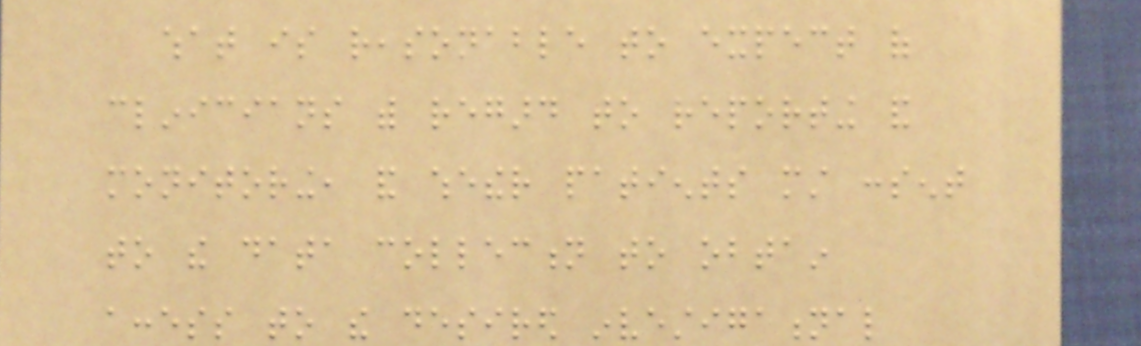what is reasonable to expect of
clinicians with regard to reporting and
monitoring, and whether patients must consent
to the data collection to obtain
access to the desired investigational
